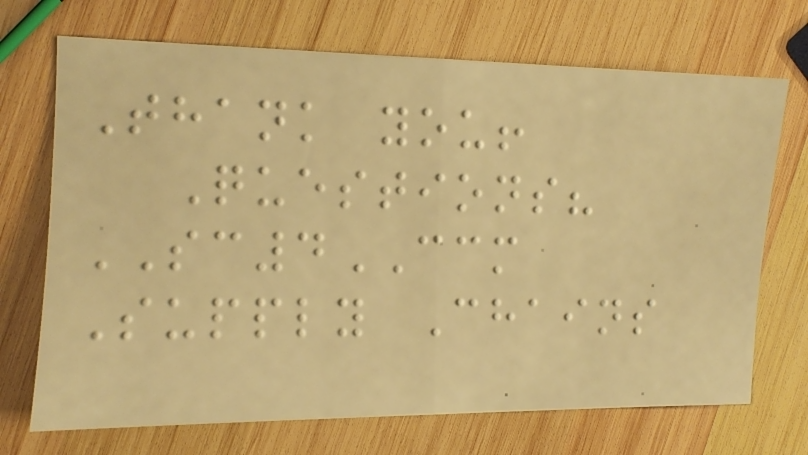Thank you!
Questions?
SC4CCM
Supply Chains
